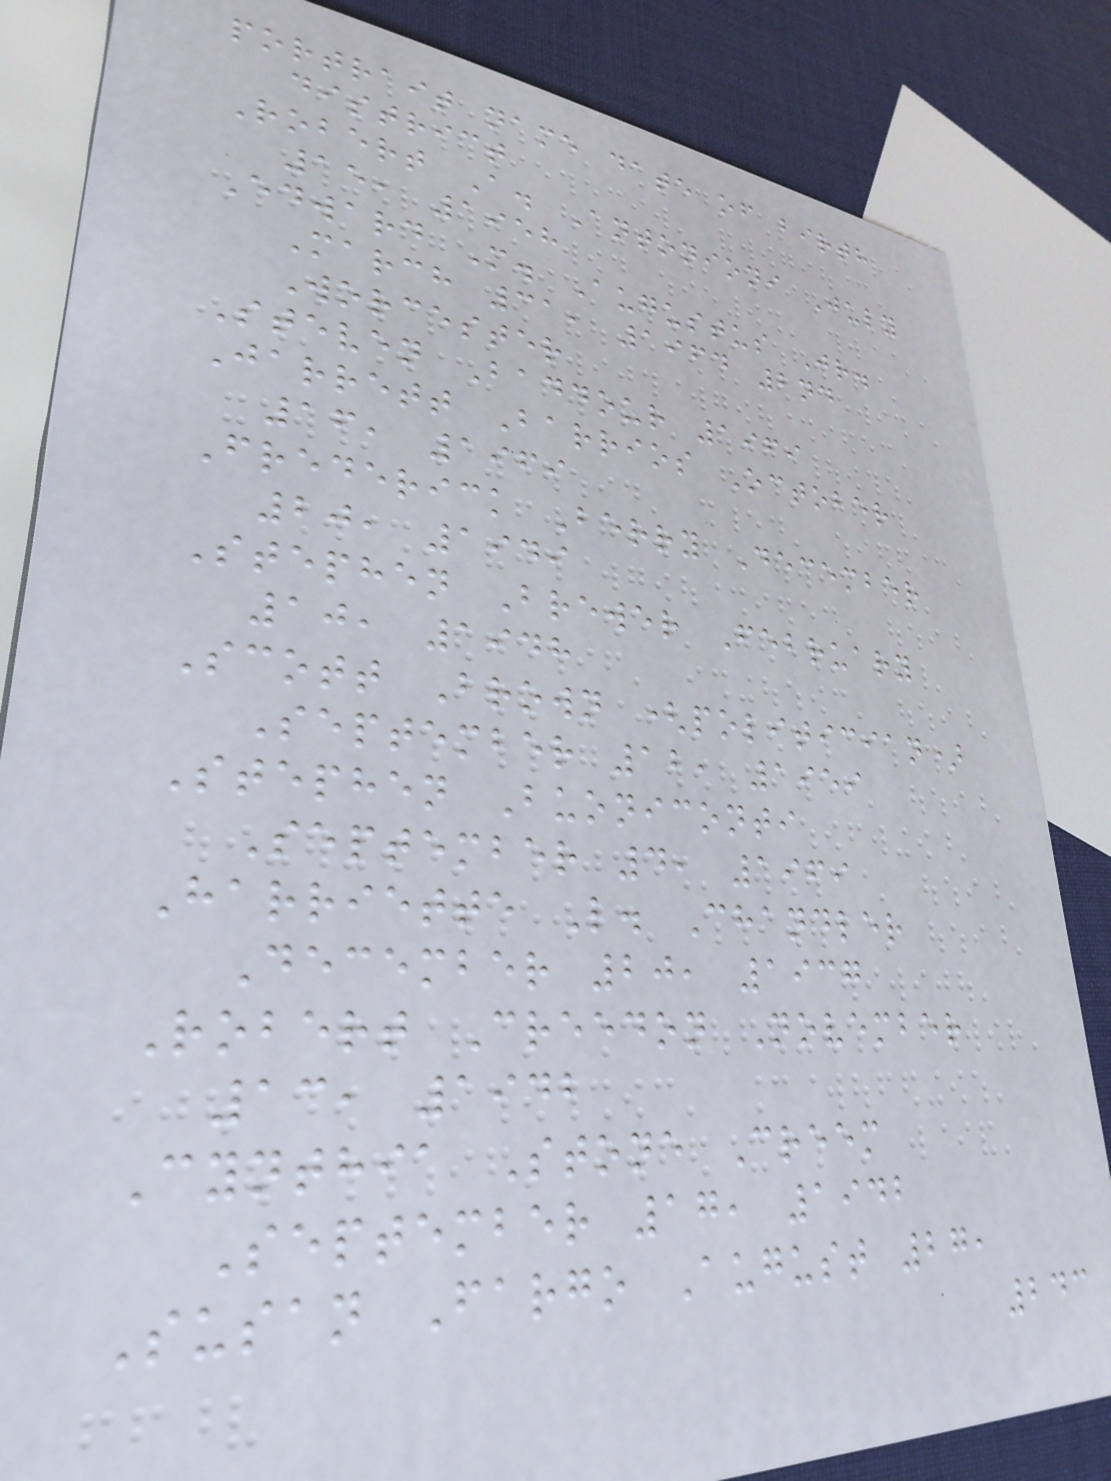portrait name date of birth
district
Robert A. Antonioni July
15, 1958
Edward M. Augustus Jr.
March 31, 1964 2nd
Worcester
Steven Baddour 1969
Jarrett Barrios October
16, 1969
Frederick Berry December
20, 1949
Stephen Brewer February
10, 1948
Scott Brown (politician)
September 12, 1959
Stephen Buoniconti
September 4, 1969
Harriette L. Chandler
December 20, 1937
Robert Creedon November
13, 1942
Cynthia Stone Creem
September 17, 1942
Susan Fargo August 27,
243
